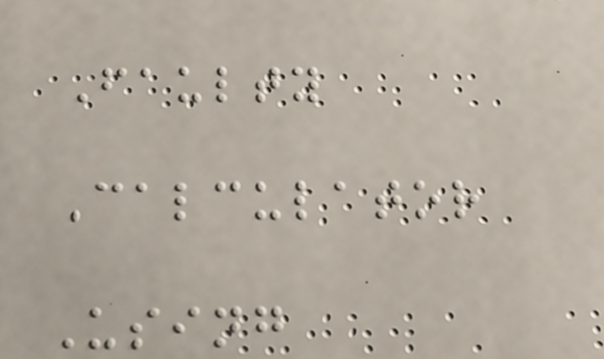Faulty
Calculator
Using
